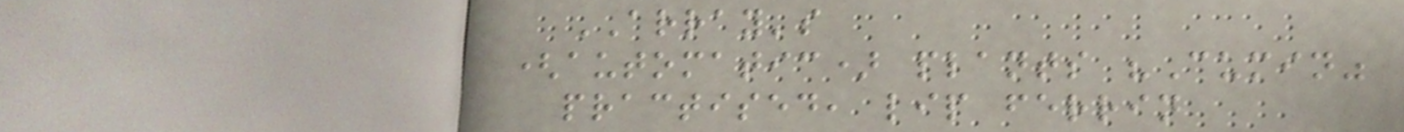ARRAY's
(automatic) plants "Cumin"
practised, lip ferrin
